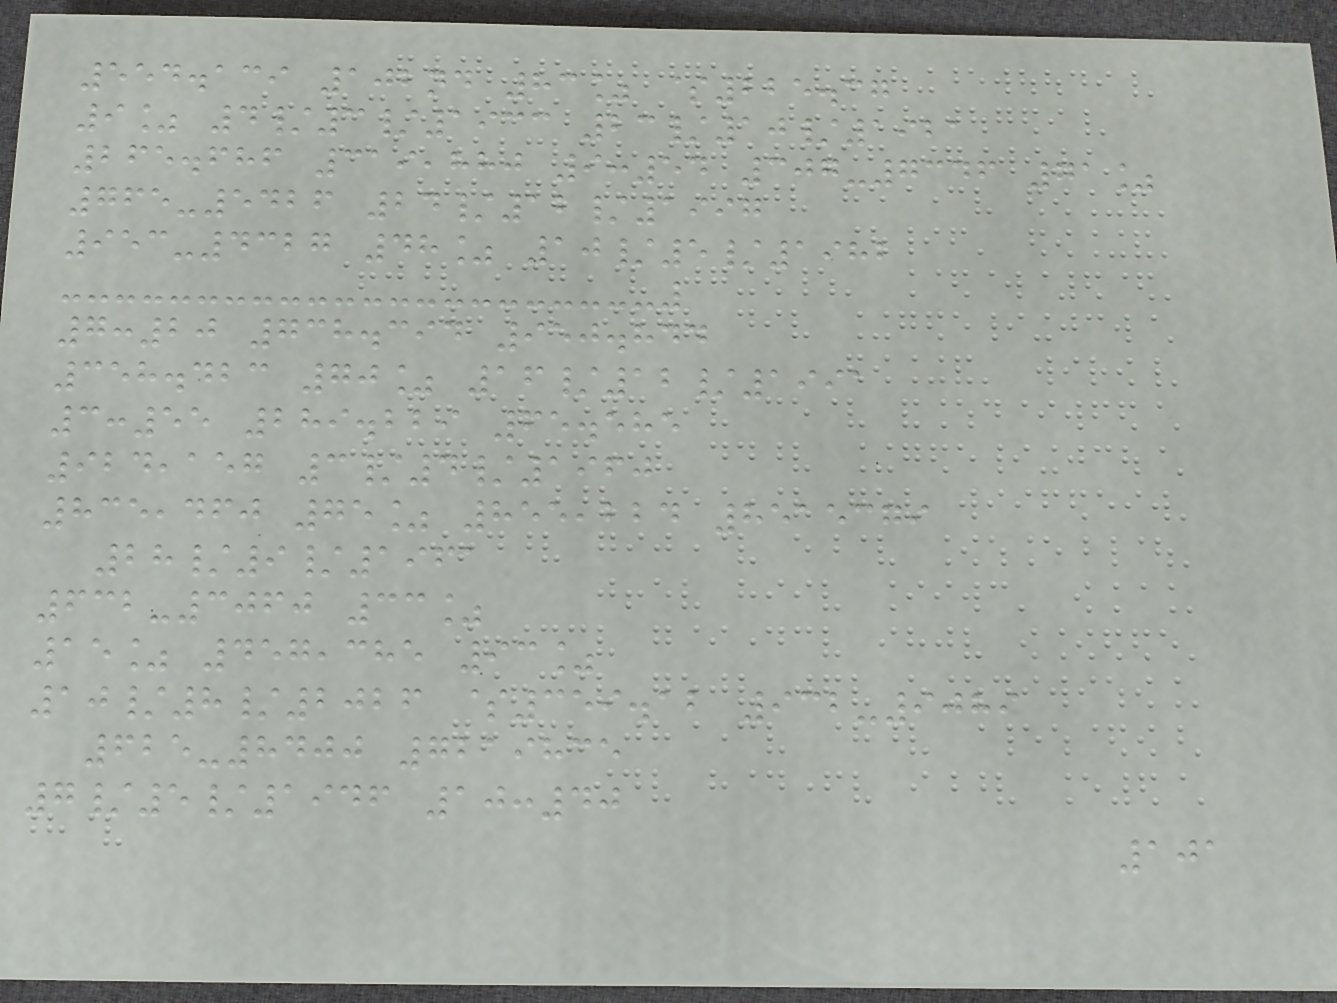554.139 102nd 83% $225.37
9% 4/3/1933 23/10/1921
265.686 319,880 9:54 307-7346 71%
765-5426 24/12/1997
953-4327 48% 10/5/1982
7:20 738.394 950.844
358.423 70% 16/12/1991
3:55 289.229 65.585
924,157 3/4/1960
835,460 75% 855,224 8515379
28/9/1961
632-3060 33%
15% 457,385 93%
10/8/2026 $359.12 932-9089
625-8400 7219835
7/5/1946 10:40
101
